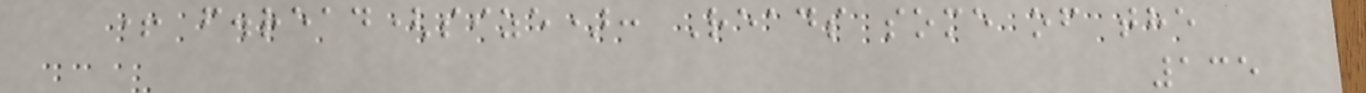+ f.read(size): Reads some of the
135
